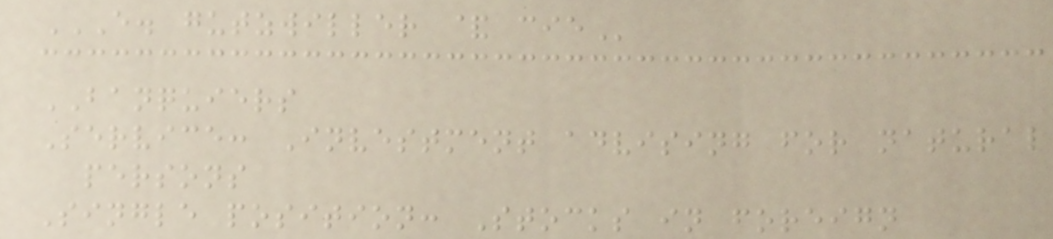E. GUTZWILLER & CIE
BANQUIERS
Service: Investment advising for natural
persons
Single position: Stocks in foreign
